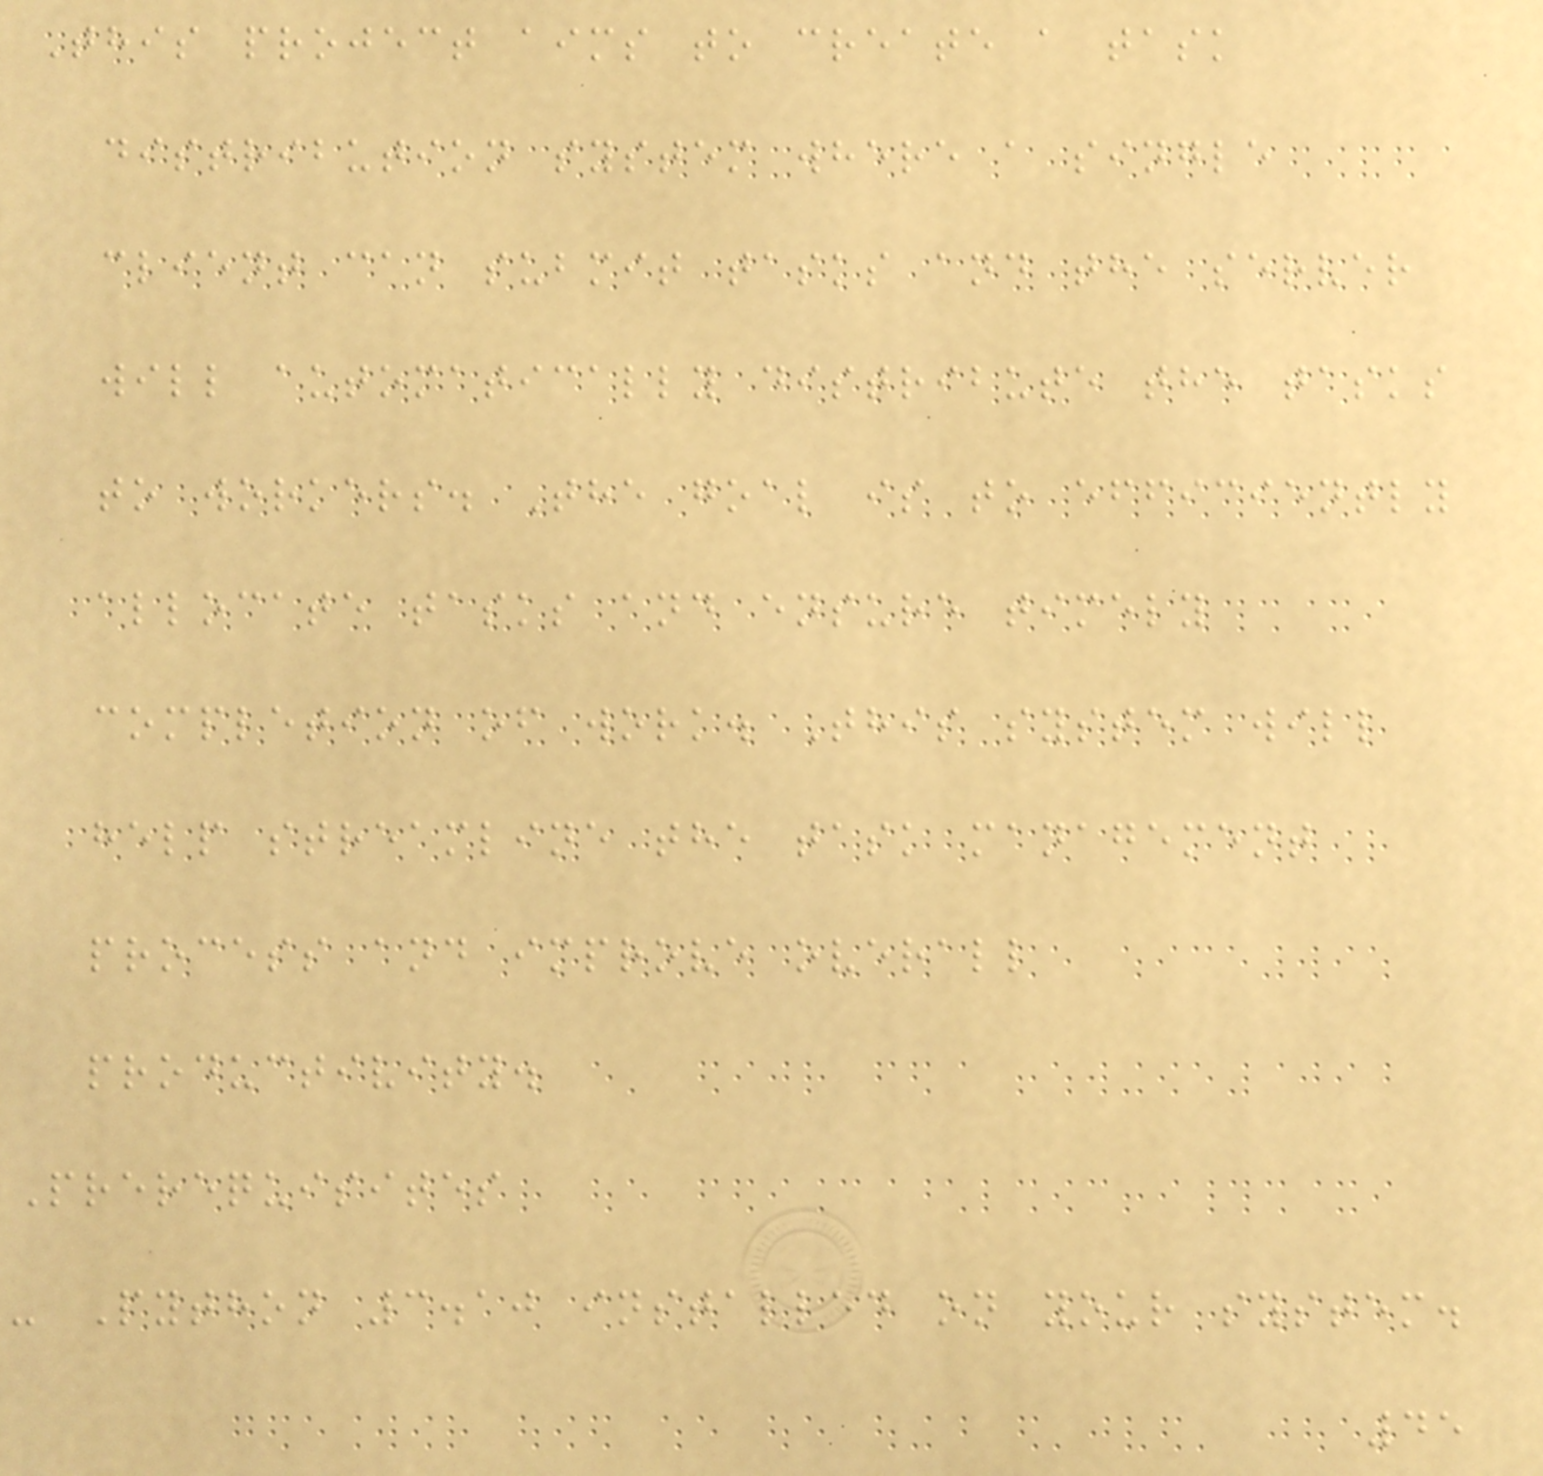This project aims to create a task
distribution system where a single
client can submit tasks and the server
will automatically distribute the tasks
to workers. The goal is to efficiently
allocate tasks and ensure timely
completion of work. This system will
help streamline the task management
process and improve overall
productivity.
Prerequisites
- Python 3.10 installed on your system.
45
